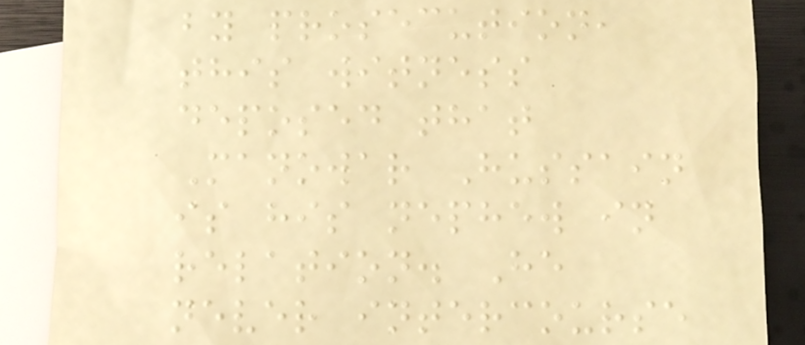by prosecution,
this witness
deposed that
Manowar Hussain
is his nephew in
relation. He
never intercourse
